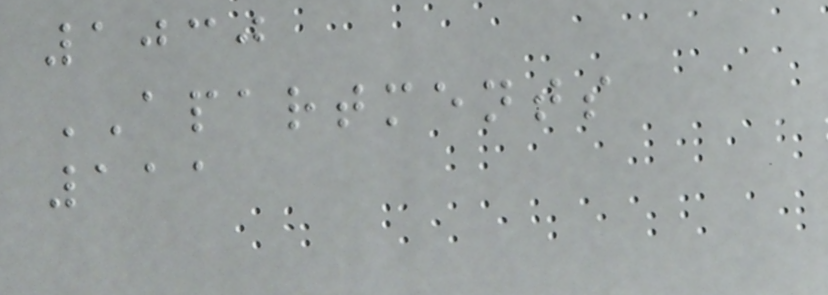1030
APARTMENTS
111
